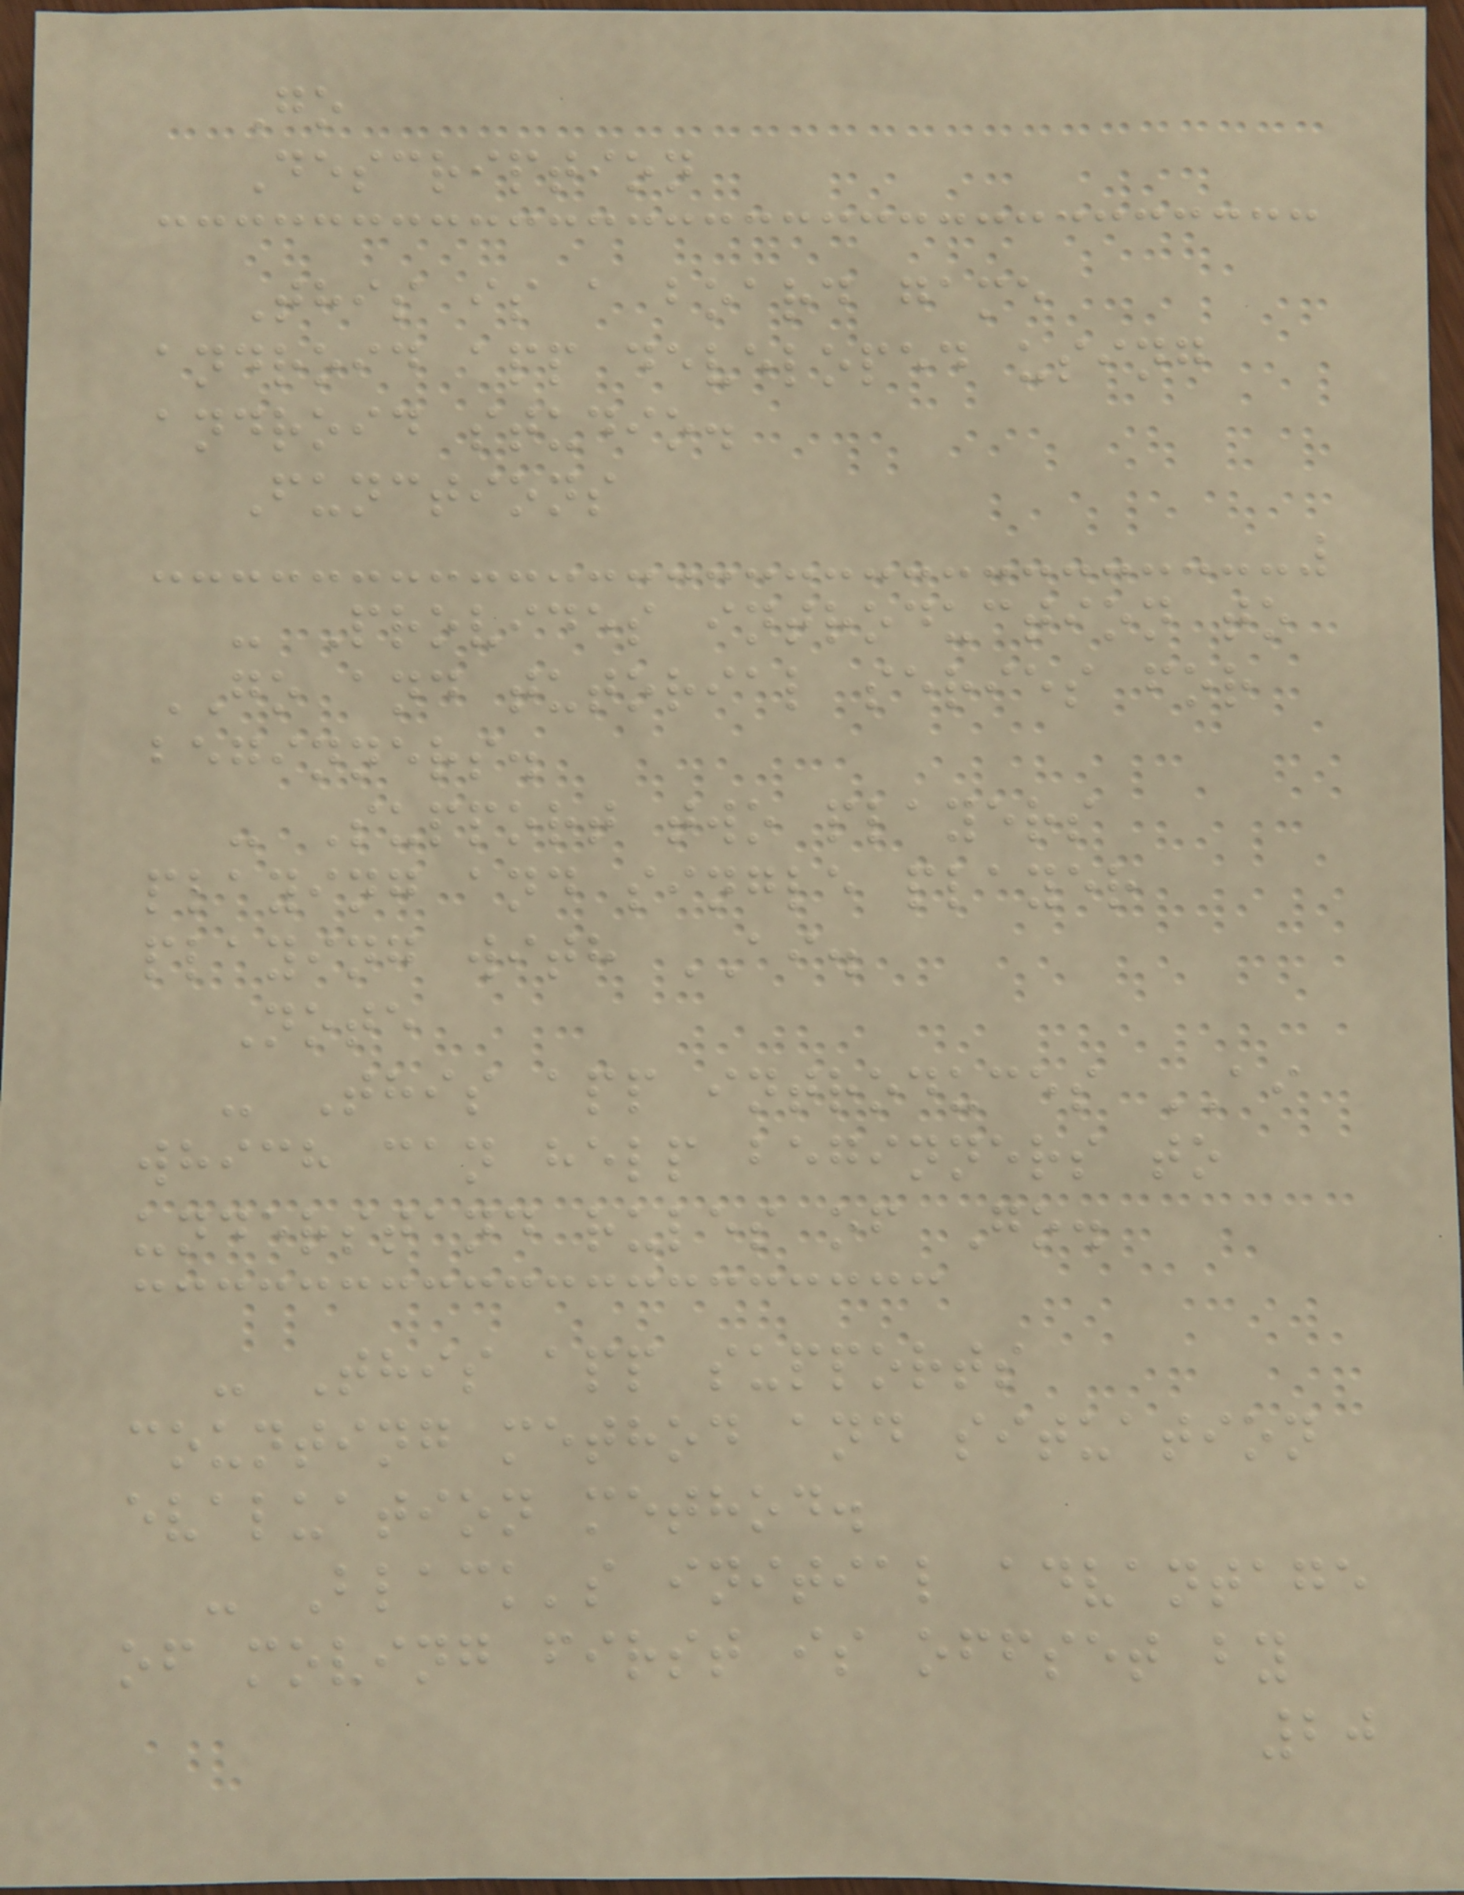Go
Description
This is a board game
android app developed using
android studio.
Functions
- Provides introduction to
GO and tutorial series for
beginners.
- Support two players
playing and single player
playing with AI.
Note
- This app introduces AI
which can help beginners to
understand rules of Go.
- This app supports
counting method and situation
evaluation method.
- Black's initial advantage
of moving first is offset by
20
